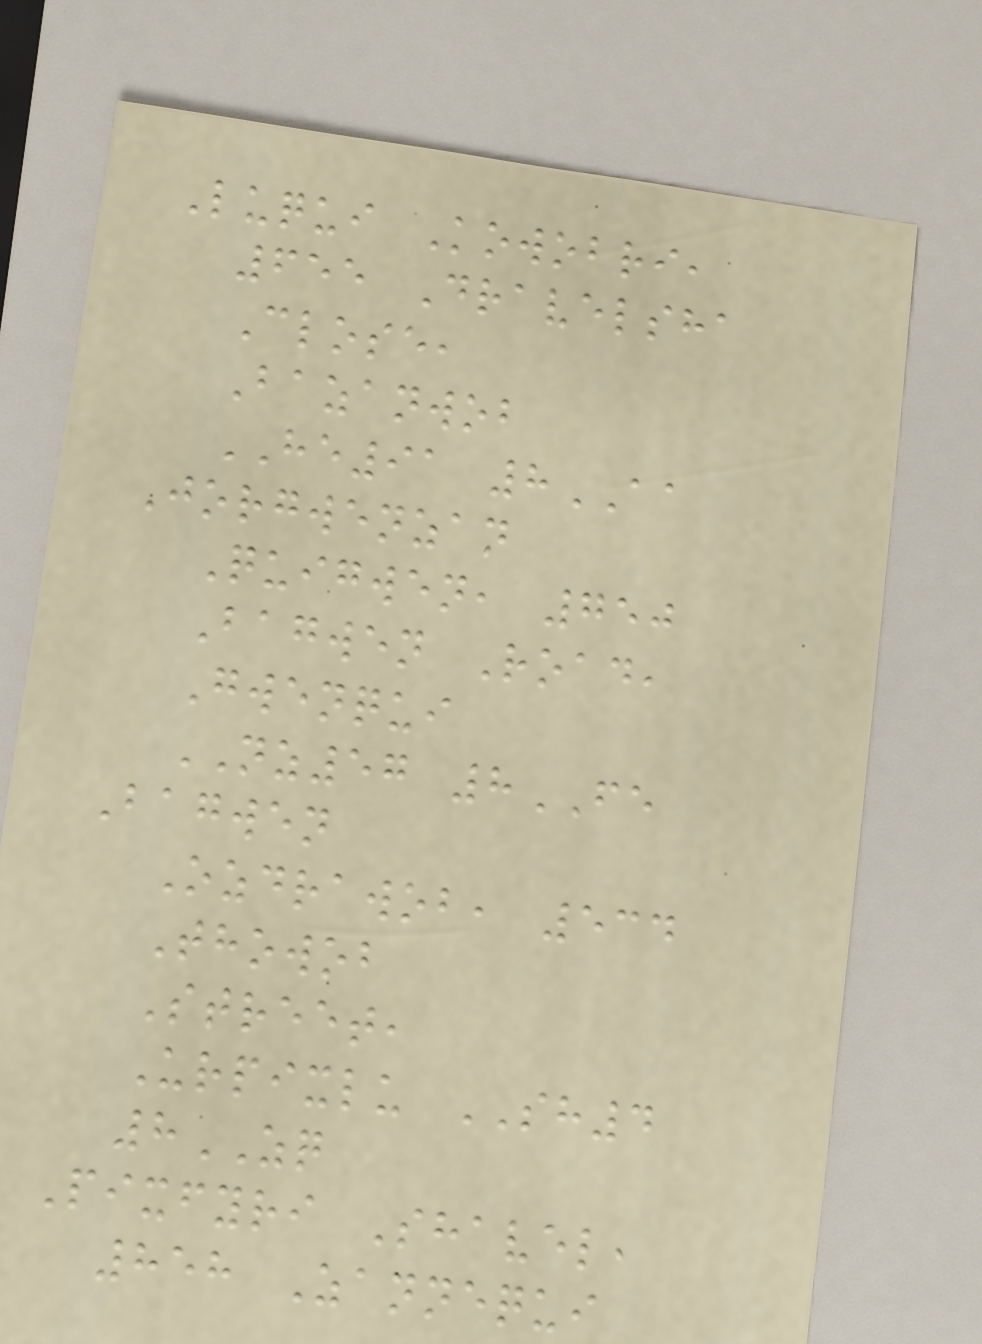Luqui Kowobri,
655 Dravelsha
Close,
Bazanwob
HE91 8AA
Jorgwenzan
Quigwen, 750
Bagwen Road,
Gwenqui
NZ57 8FE
Bagwen
Ozdrawob, 534
Thowob
Street,
Urpixlu SH4
8ZQ
Pixfyri Shavel,
858 Zannequi
